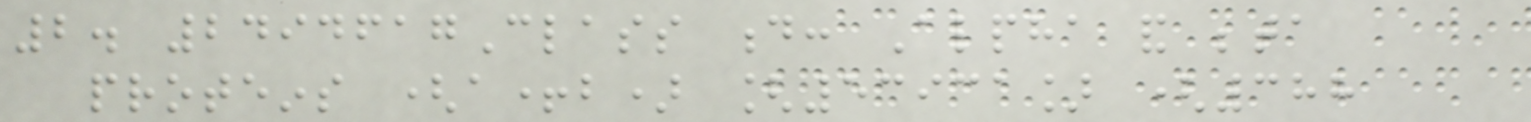2. 2494617Class d: Alpha and beta
proteins (a+b) [53931] (388
